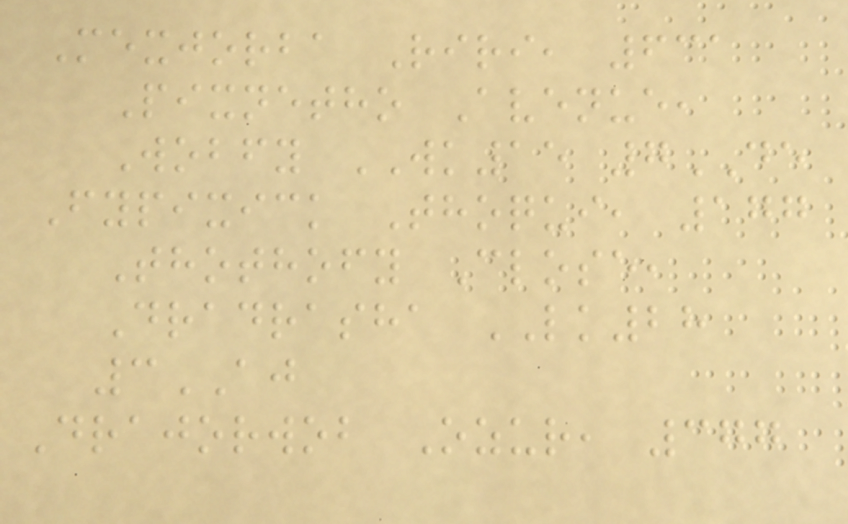Mexjorba Riri, 631
Pixnetho Avenue,
Wobfy WK15 7DE
Fypixick Thoqui, 177
Thothofy Close,
Dradrasha LK28
3AJ
Drajorwob Ozur, 377
